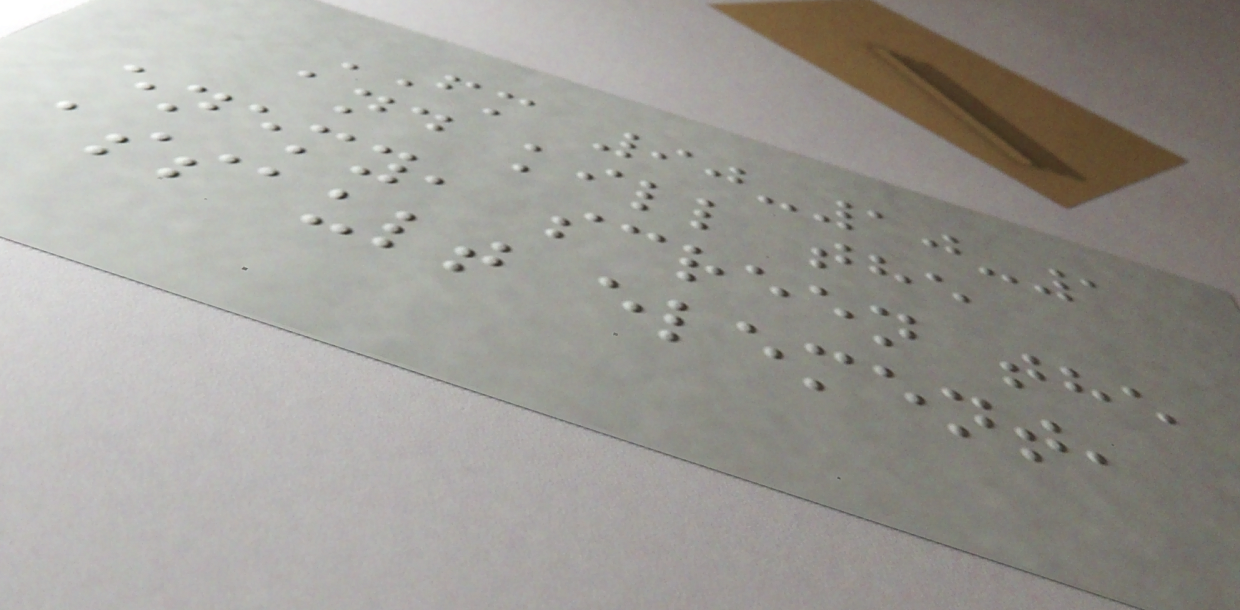FM 90-10-1
and kill the
enemy, screen the
assault element,
